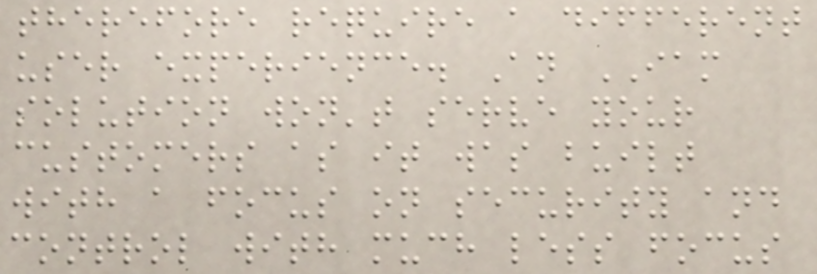therefore require a different
user experience. An IAM
solution won't serve your
customers as it was built
with a focus on security and
control with much less focus
